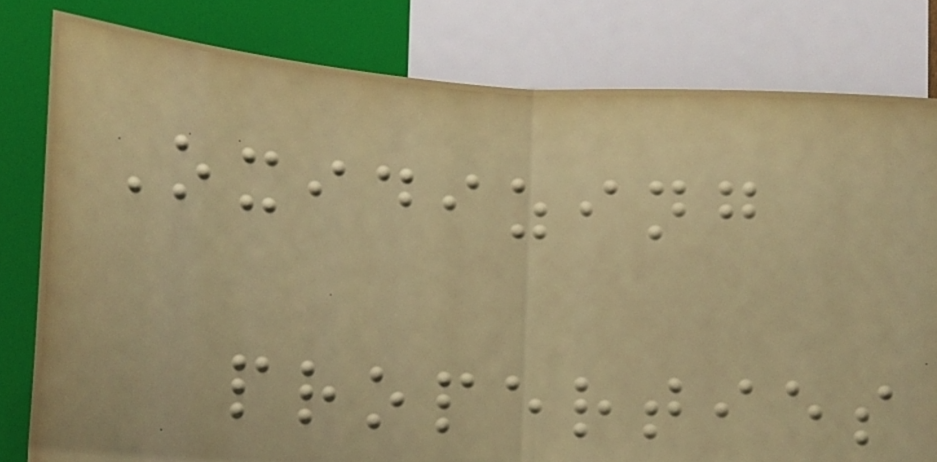Oxidizing
properties
